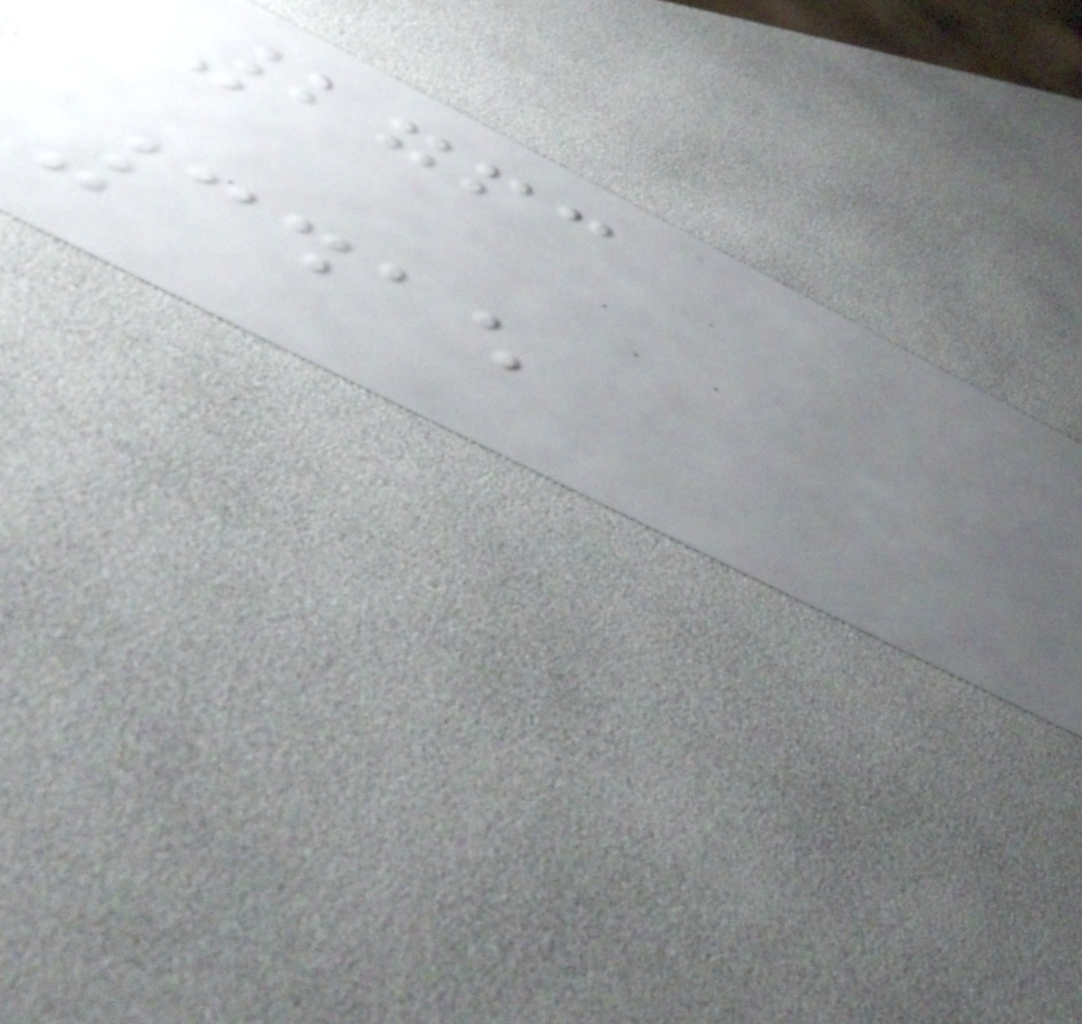2763
3415
